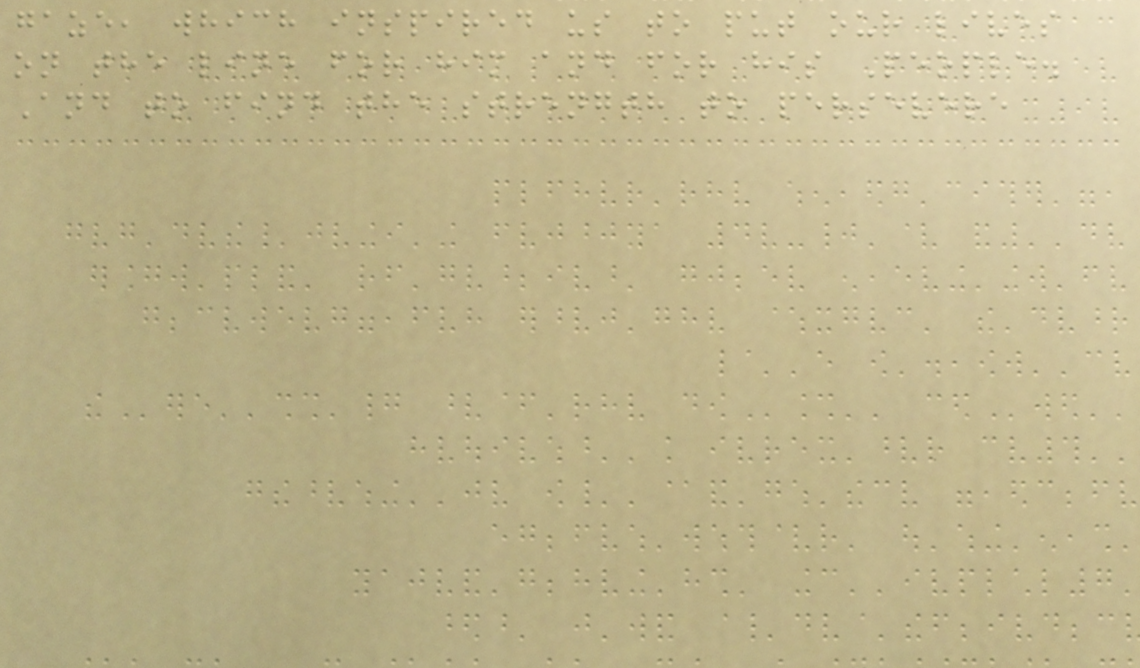gaze, which inspired us to put our lives
on the line for him and for his People.
And to find the strength to persevere
